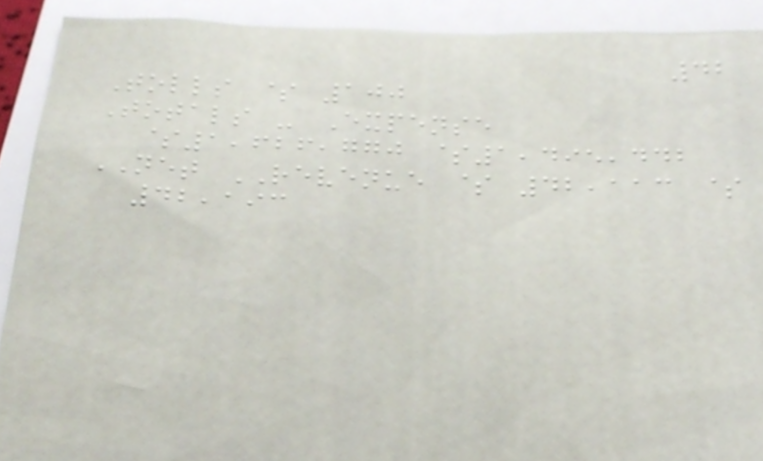42
Tolls $ 100
Totals - Expense
$1,626,770 $1,495,442
NET REVENUE $ 42,113 $
42,193
